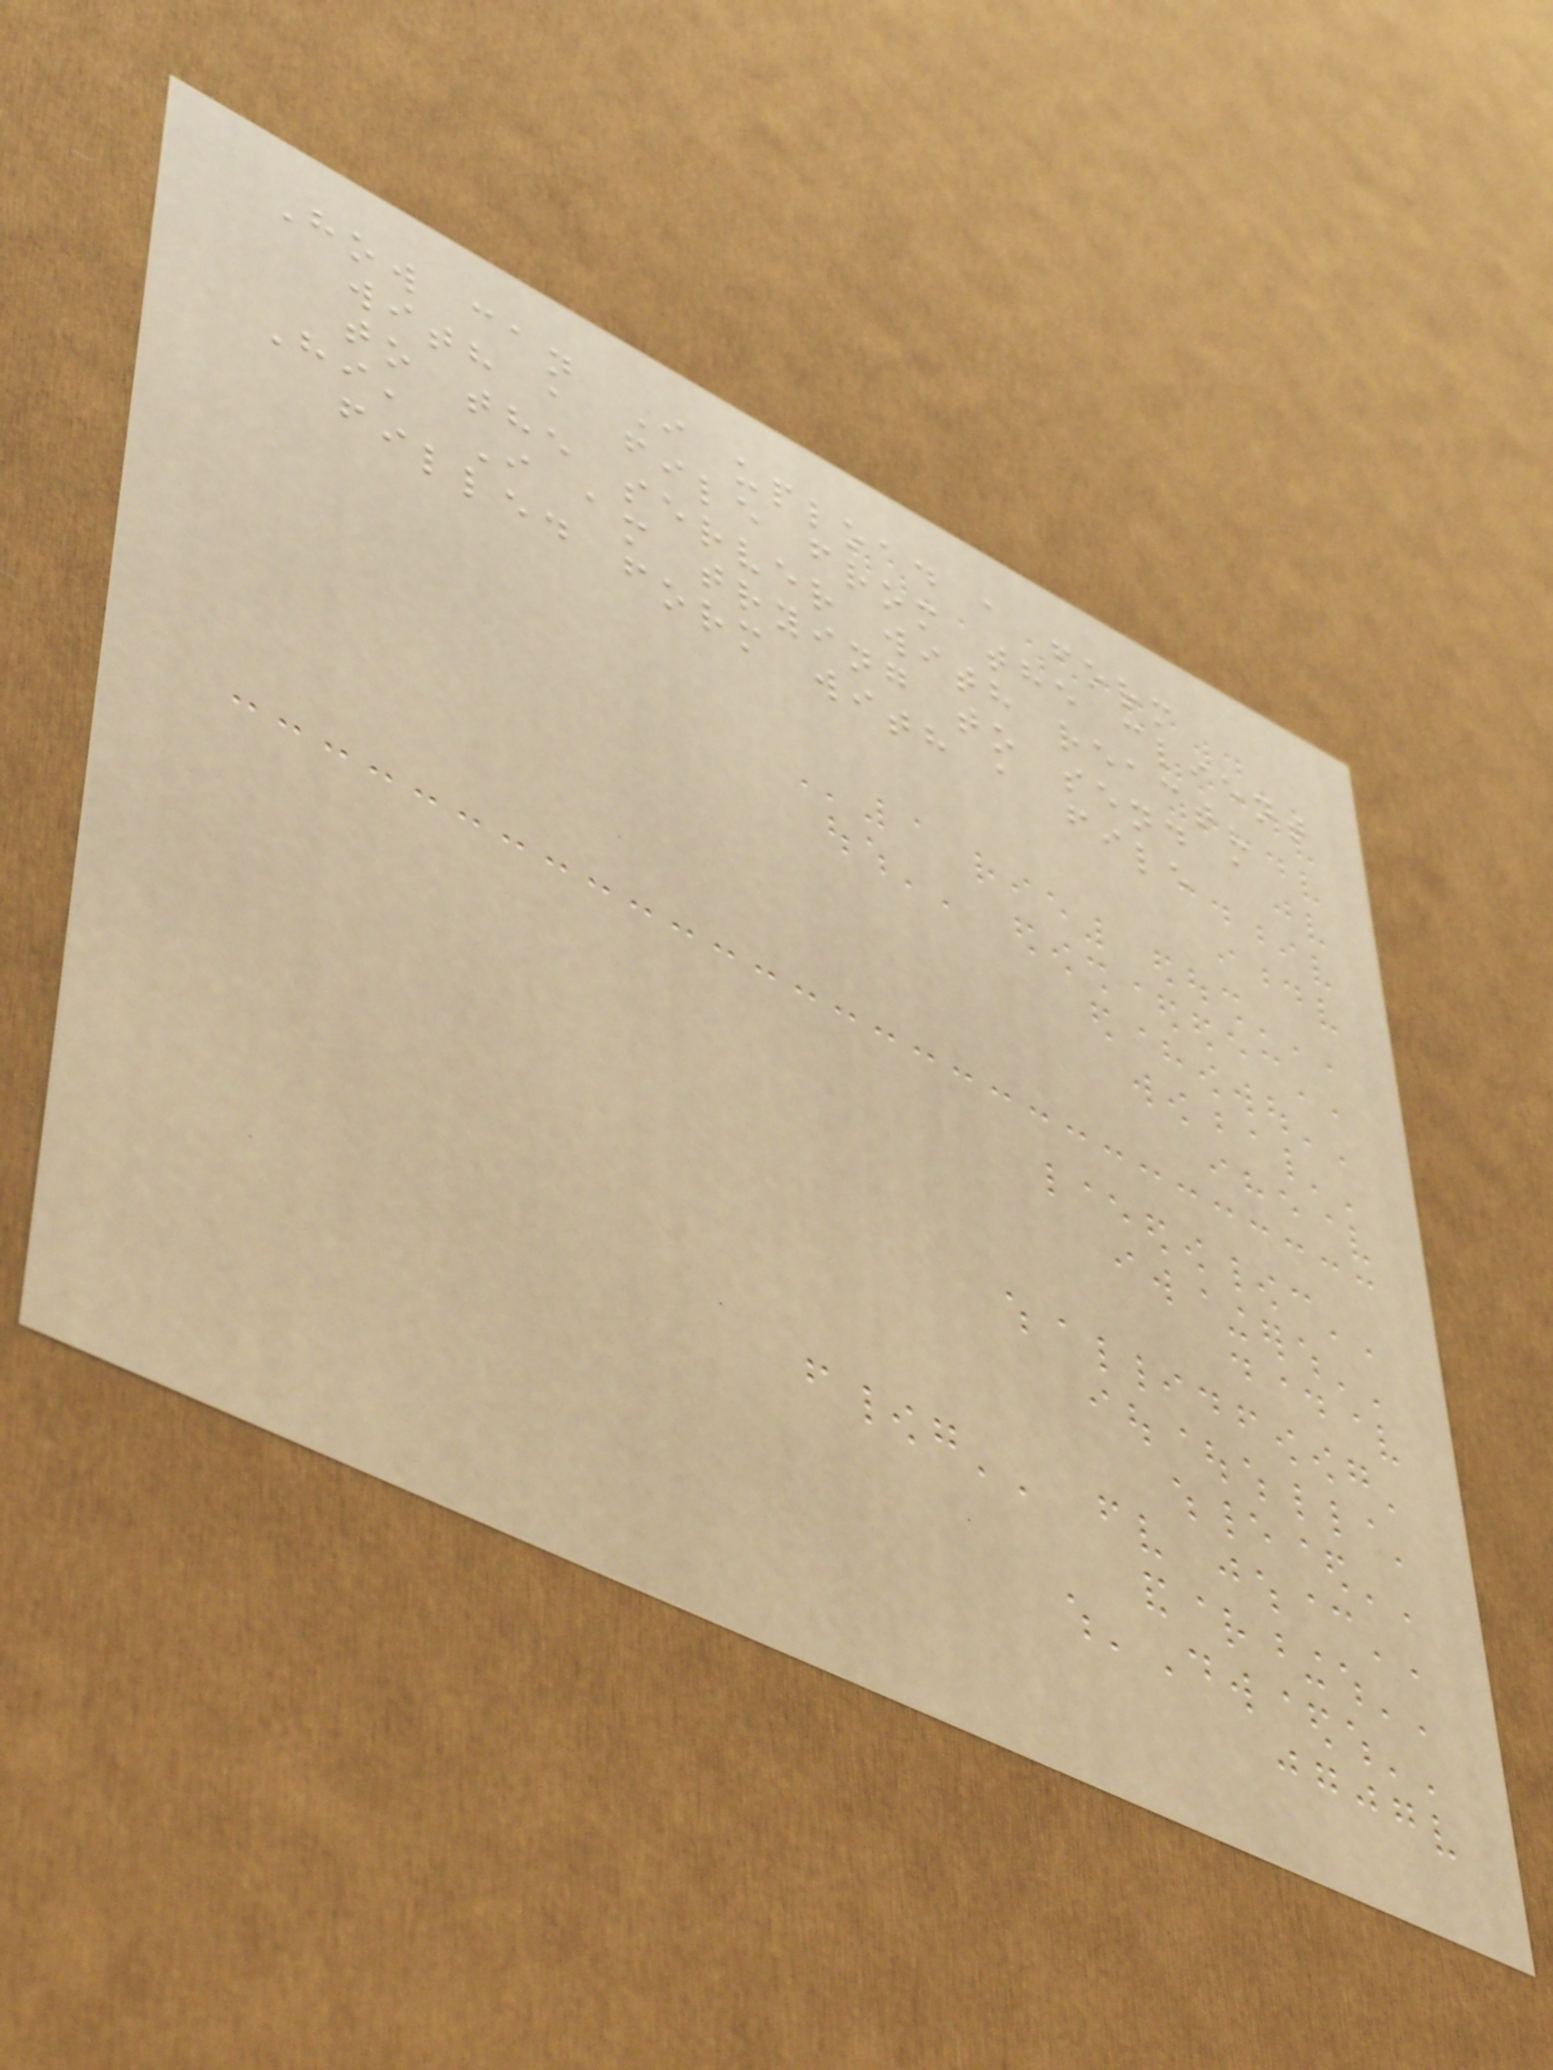How can I upload a form
with a file from the client
to the server with react?
Hi, I am trying to send a
filled form with a file
